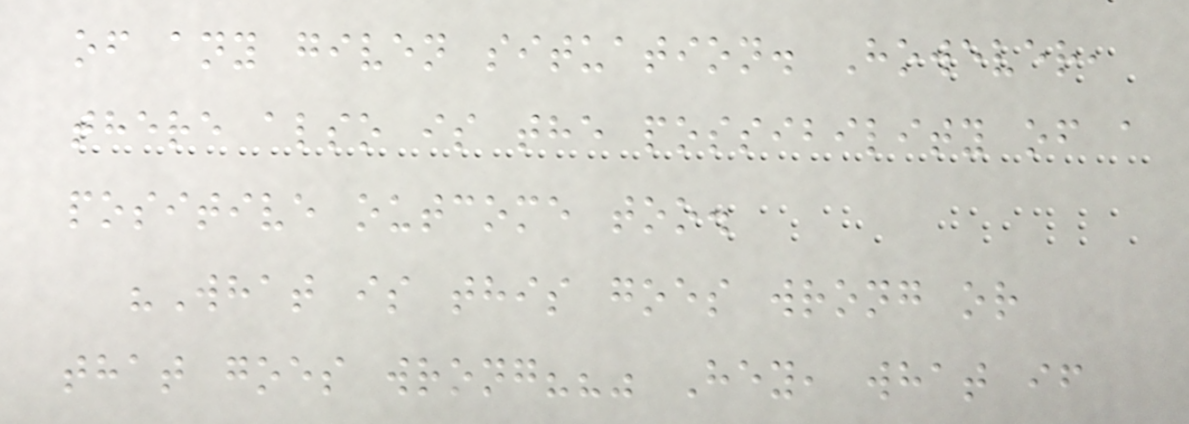of any given situation. However,
there also is the possibility of a
positive outcome too.
"What is this goes wrong or
that goes wrong??" Hey, what if
